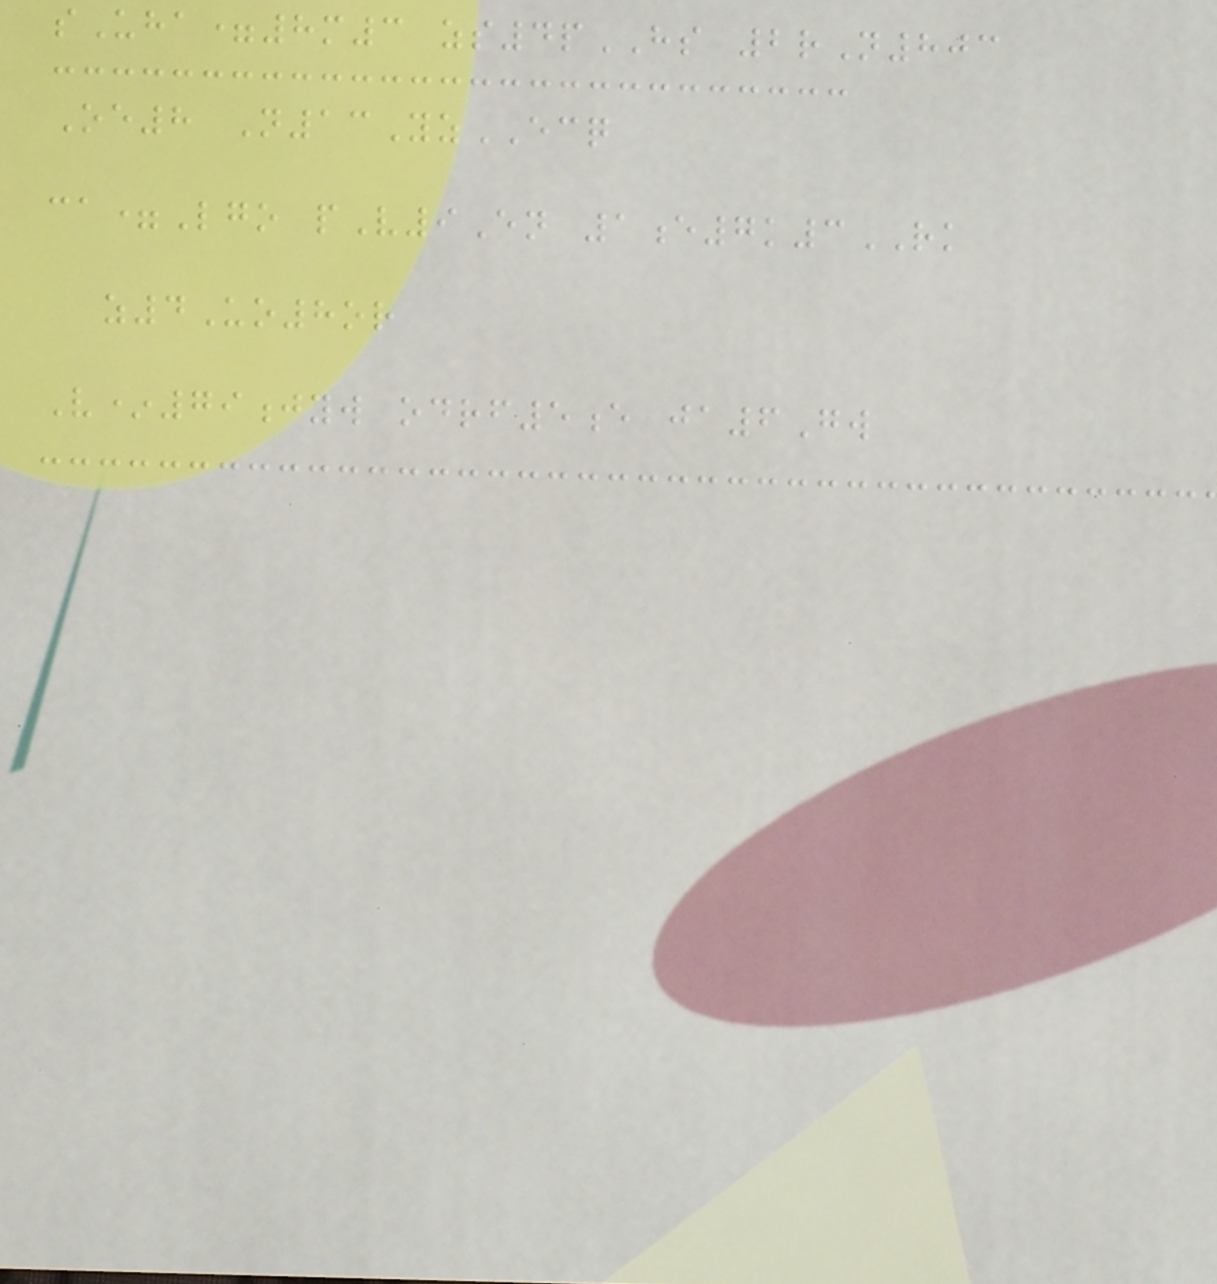sUha=8m3 zs4pHS 2rN803
Oe8 N13YzECQ
ca=Lgo pV9En 1e7k3RK
z4Uo8or
V*79jyw odrf5e ja6Gw
